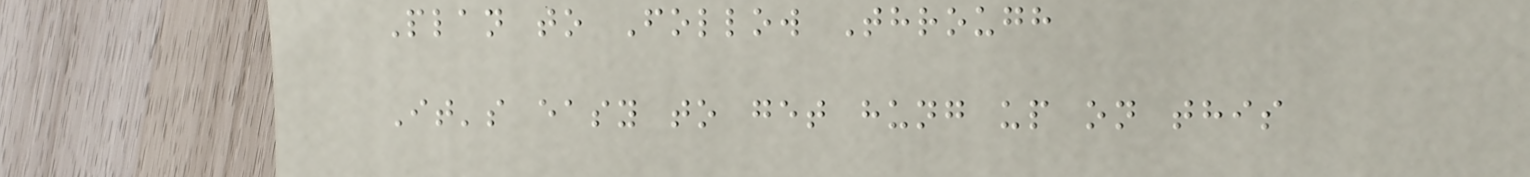Plan to Follow Through
It's easy to get hung up on this
